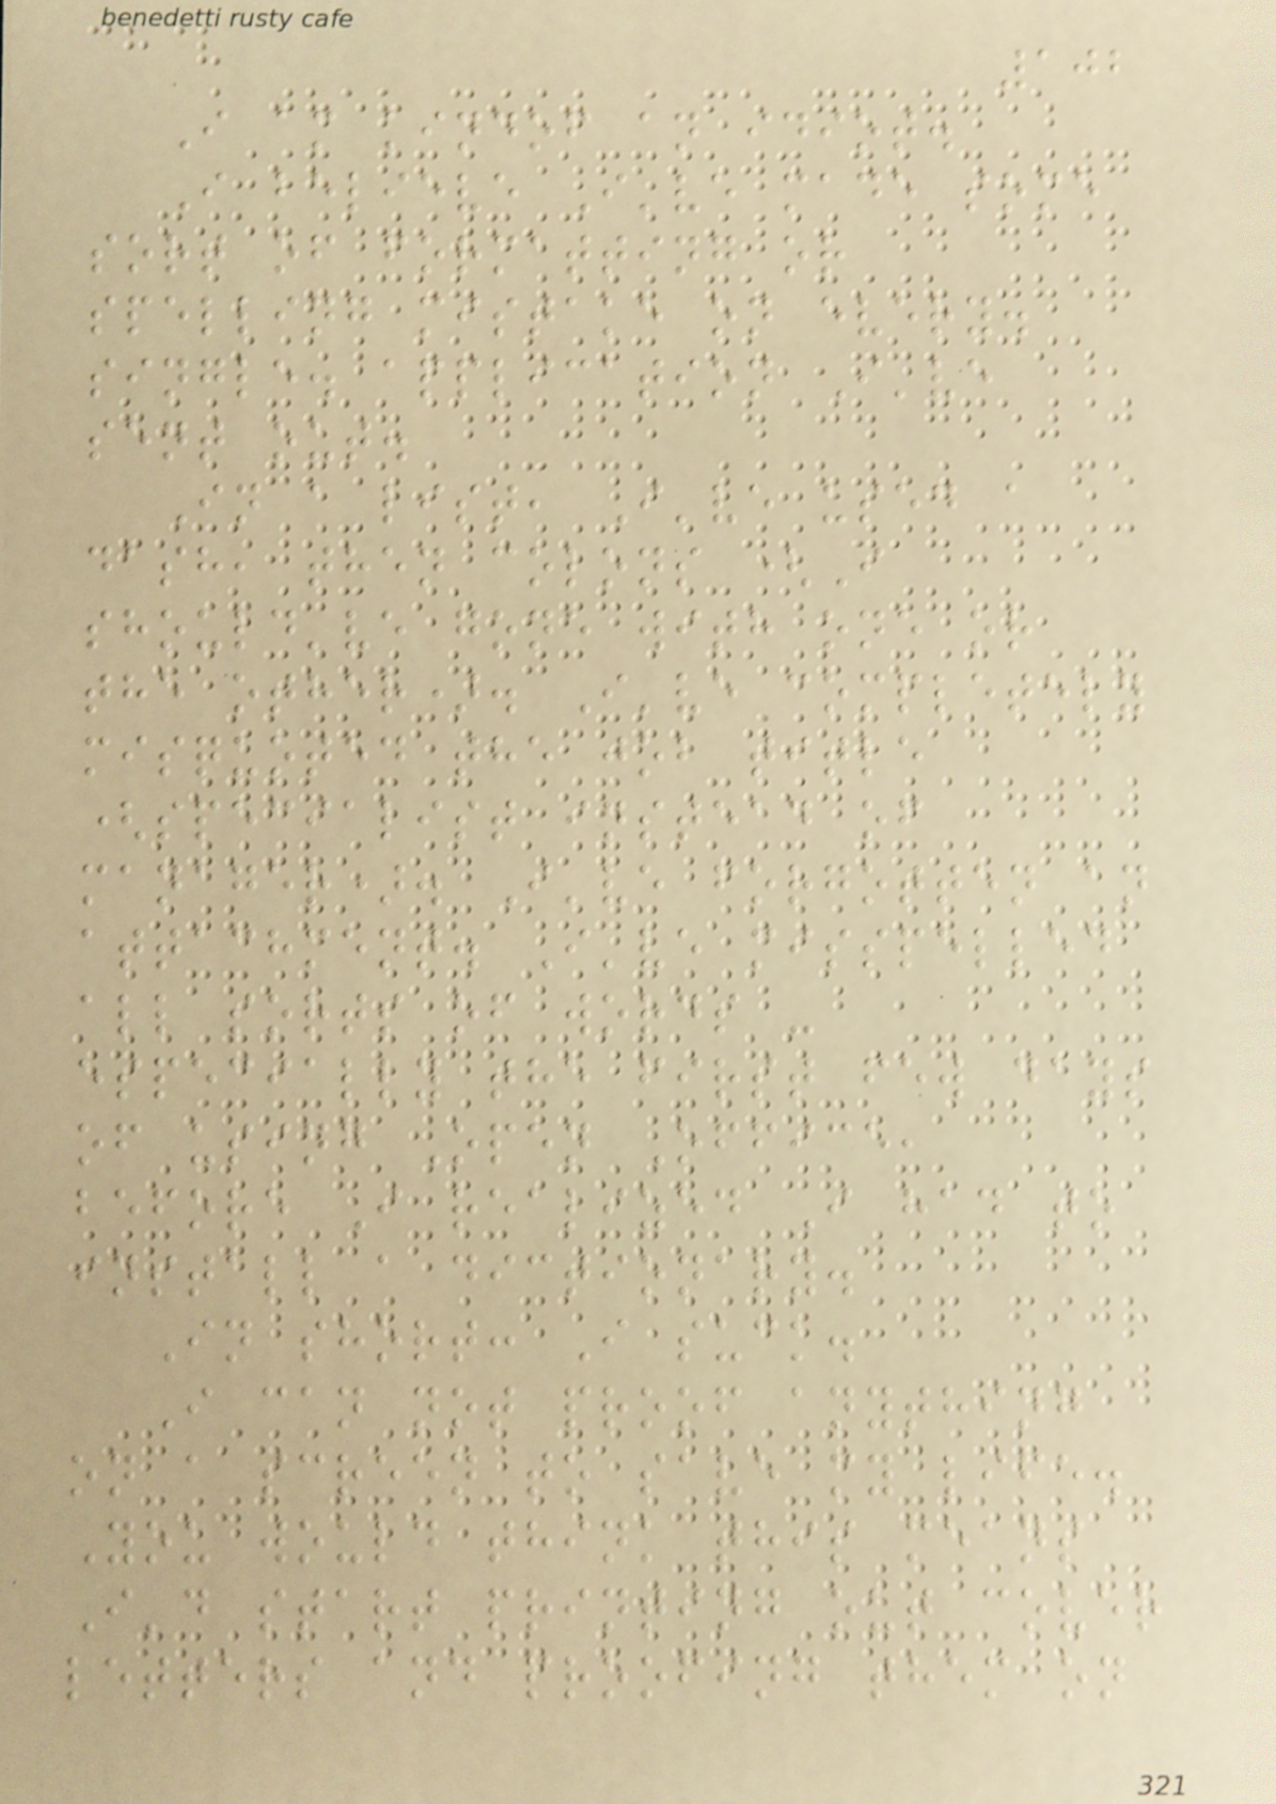102
I am kindof an idiot.
I believe I've made some
sort of formatting or
spelling mistake on every.
single. application I've
sent out.
In a list, I've used a
dash, then colons (I
should've gone with one or
the other). I've completely
misquoted the job title
(specialist instead of
manager). I've forgotten an
attachment. I've misspelled
all sorts of words -
especially the first few days
of using Open Office,
before I realized I had to
install a dictionary.
In short: I suck.
I can not proof anything
on a screen to save my life.
You would think this means
I'd start printing out cover
letters and proofing them on
